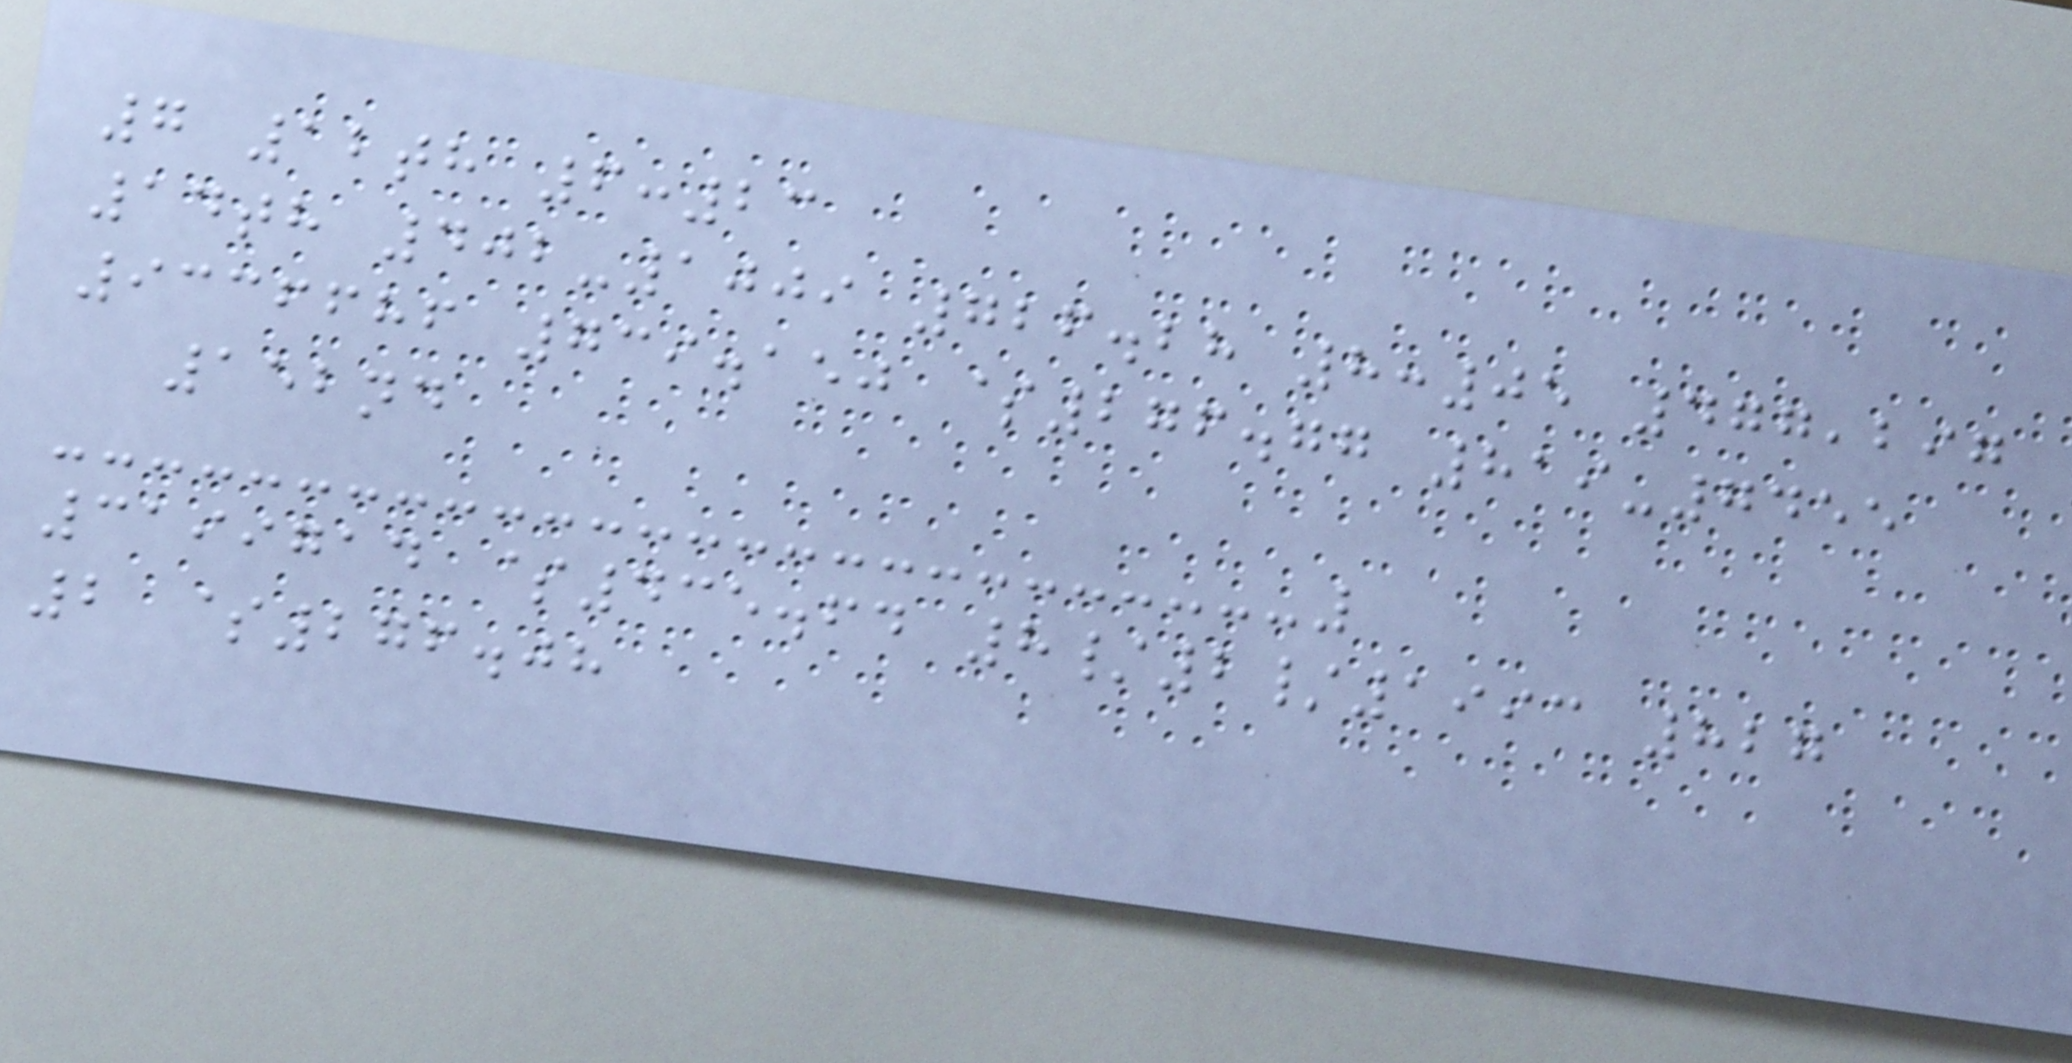7 12th 6:23
14th 402-1009 726.28 8:05 477,297
9336686 739.150 $276.77 819-7455
152nd
3199714 $435.64 8/2/1993 827
2 $276.08
